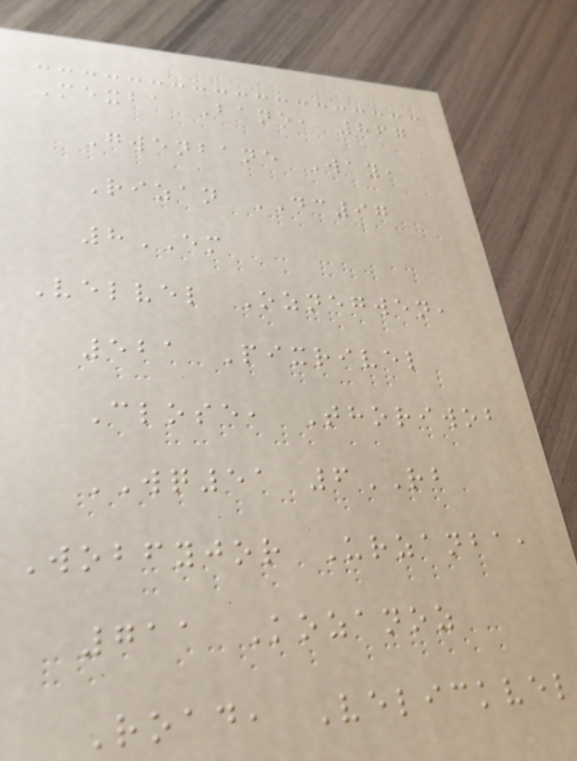Mexba Bane, 867
Gwenbane Way,
Rizan DC97
8EM
Velvel Oznegwen,
521 Pixrivel
Close, Thoriwob
WQ51 6RB
Wobfyjor Urzanba,
711 Kozanoz
Road, Velickvel
